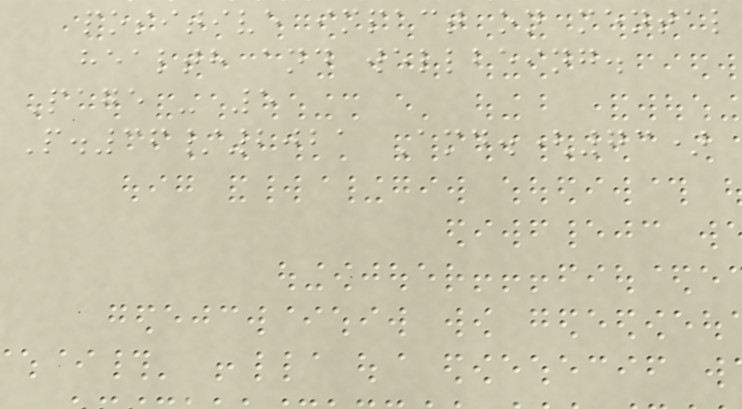positive impact on mental
health and wellbeing.
Page - 5
P.36/2021 Amd.(73)
